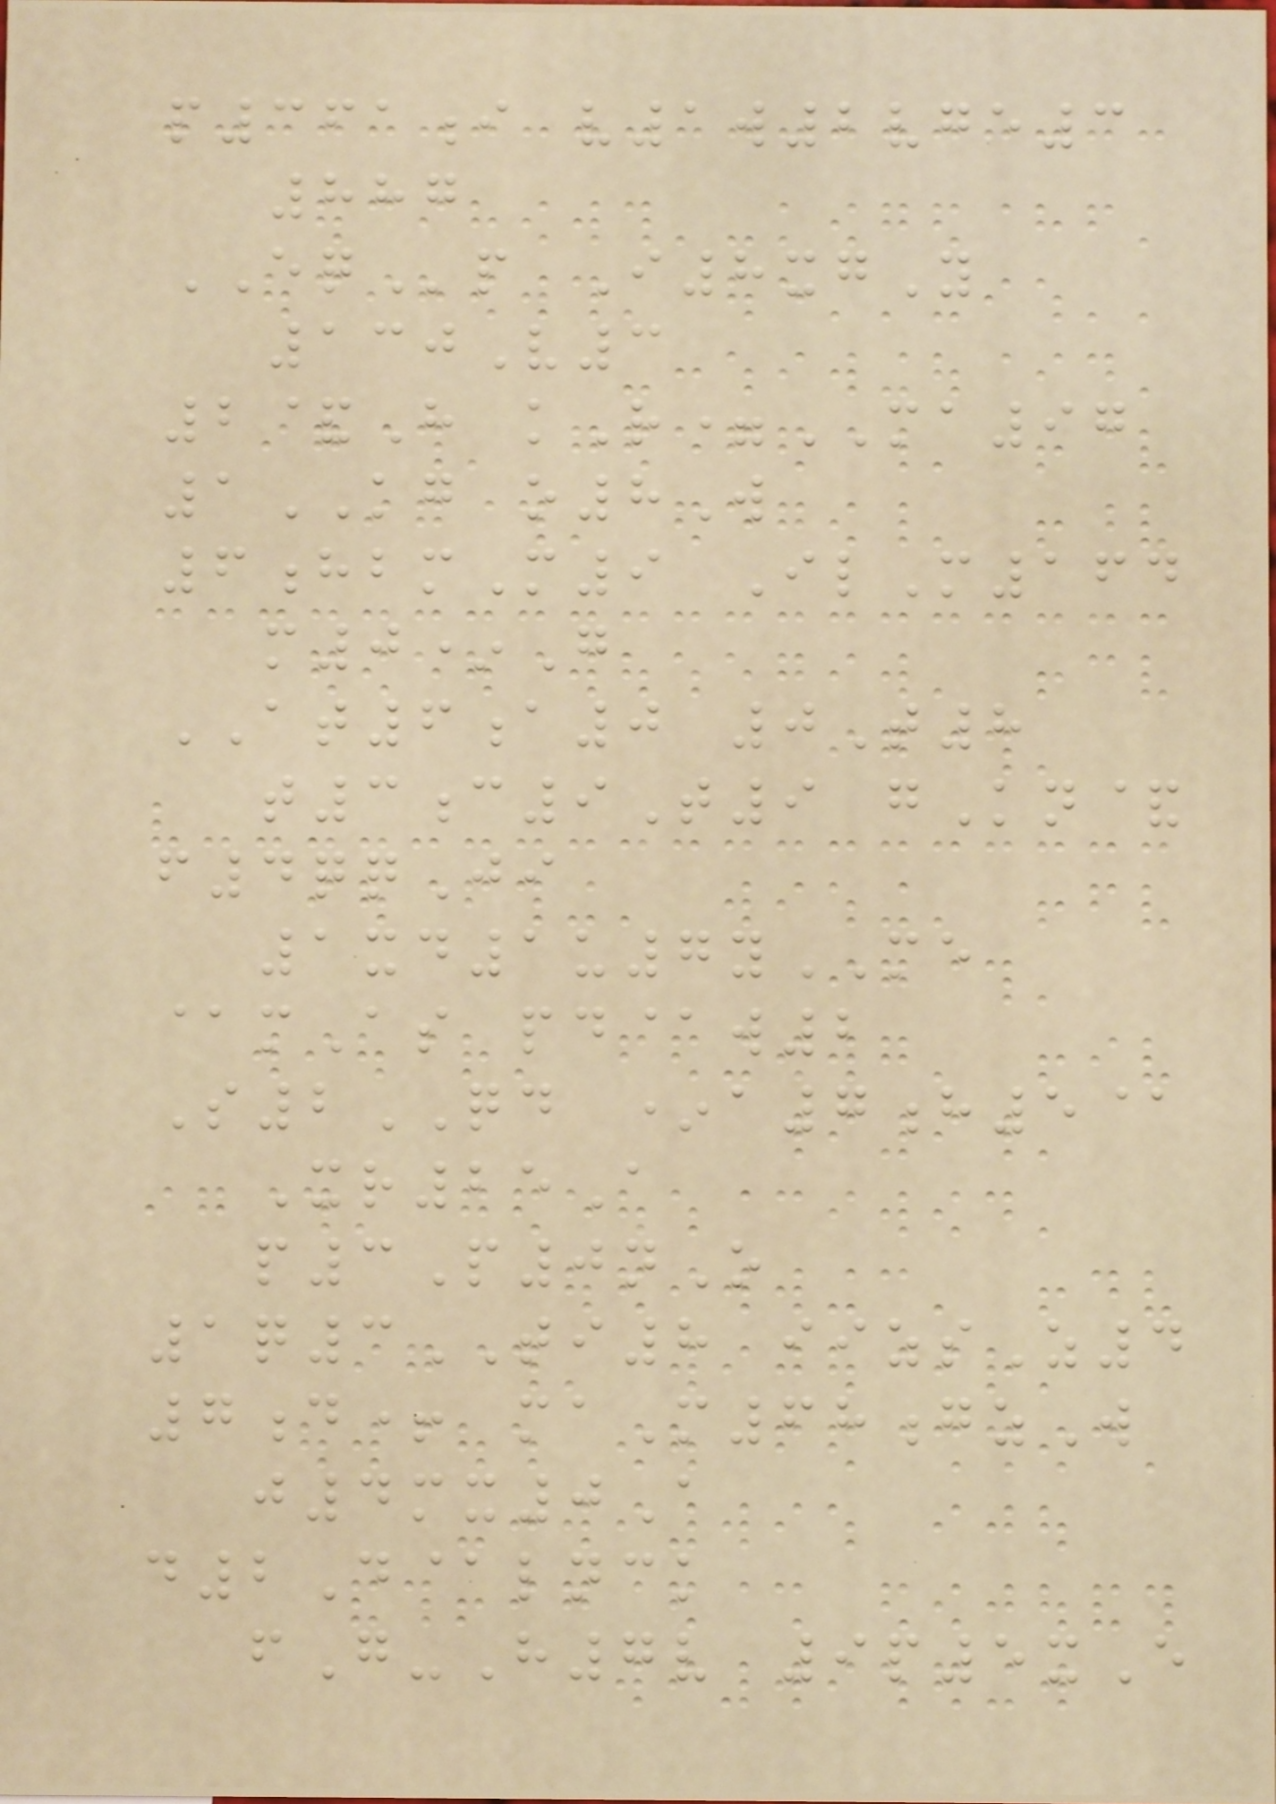p361i v1w2vge3
887
EQp I8xgY
130V3
2&H kR=MA97
1KG o8W
6hbmM9 IlM164
m0*G
AT6a0 0T8
t3c9T9 gKn&
f4qqJi
1xd1u7yME
@mAs pd@w2
S2QD *a7h5@
Xr25A
p3P0nO
1q3TI8 iizsZ4
7d+ maM68gzW
j4mx0A
d2D@lnck
fG-H7v 9p5xE
